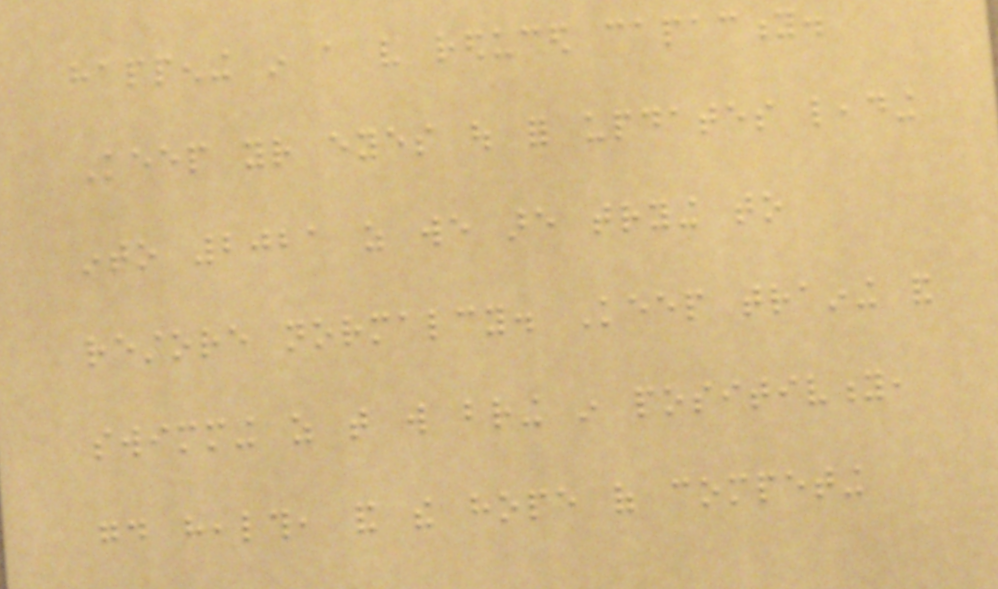happening in a very reduced capacity.
Keep your eyes out for updates leading
into 2021 as we are trying to
restore normalcy. Keep training and
swimming as that will bring in positivity,
good health, and the hope of competing
